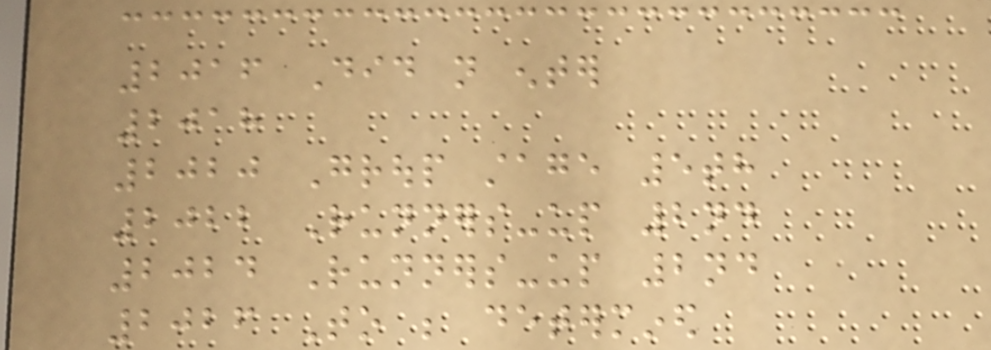2016 Did not enter
2018
2020 Group stage 5th
2022 Runners-up 2nd
2024 Runners-up 2nd
2026 To be determined
